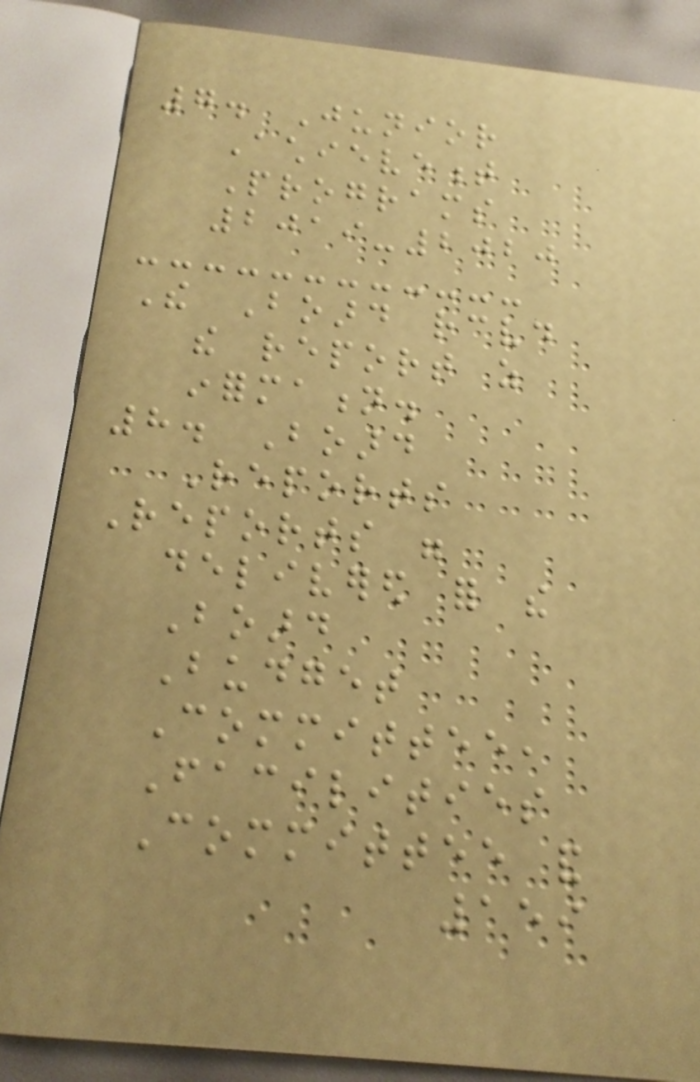7. Junior
Achievement
Programs
2019-2020
The Board received
the report as
information.
8. Board
Reports
Reports were
delivered for the
Board
Budget
Committee,
Facilities
Committee and
159
